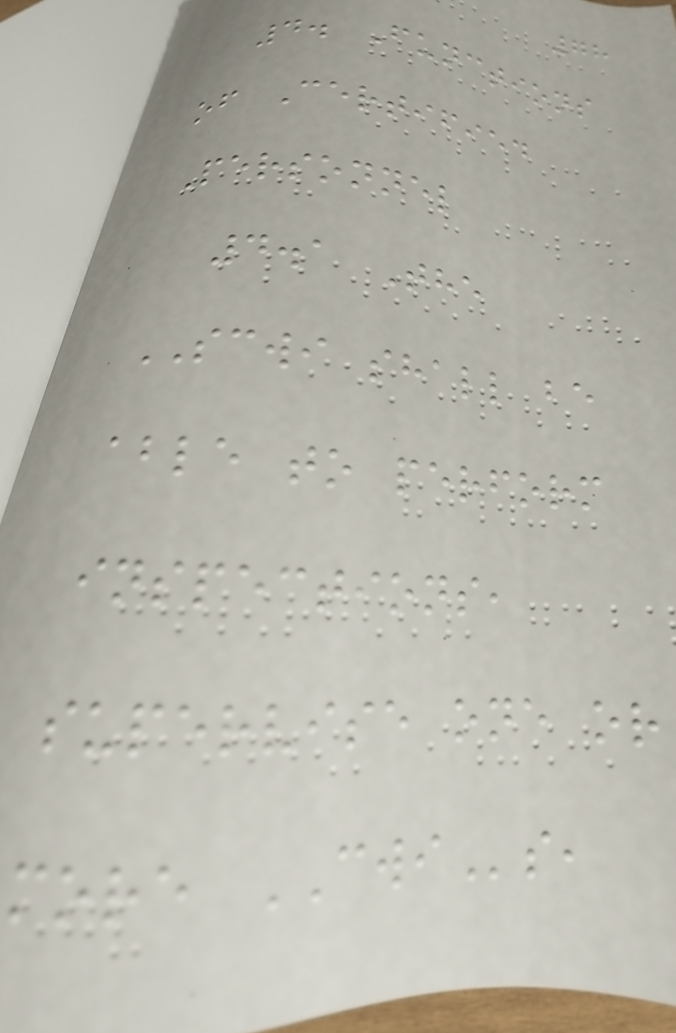78
4. Functions
of Certified
Personnel
4.1 The
SCWI shall be
able to perform
inspections,
supervise one or
more CWIs,
